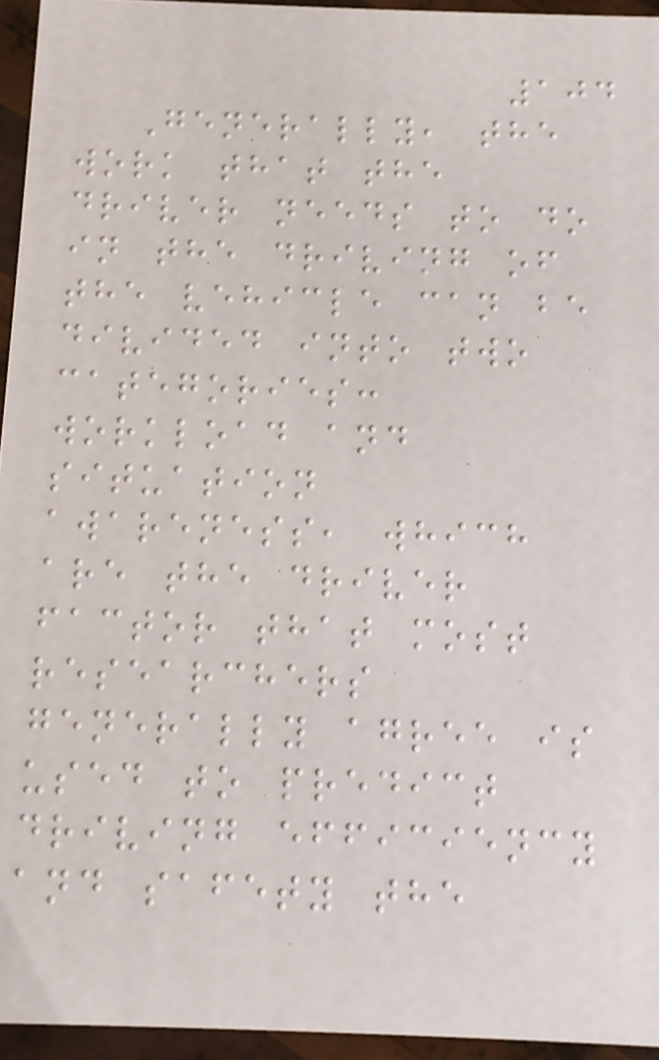104
Generally, the
work that the
driver needs to do
in the driving of
the vehicle can be
divided into two
categories:
workload and
situation
awareness, which
are the driver
factor that most
researchers
generally agree is
used to predict
driving efficiency
and safety the
